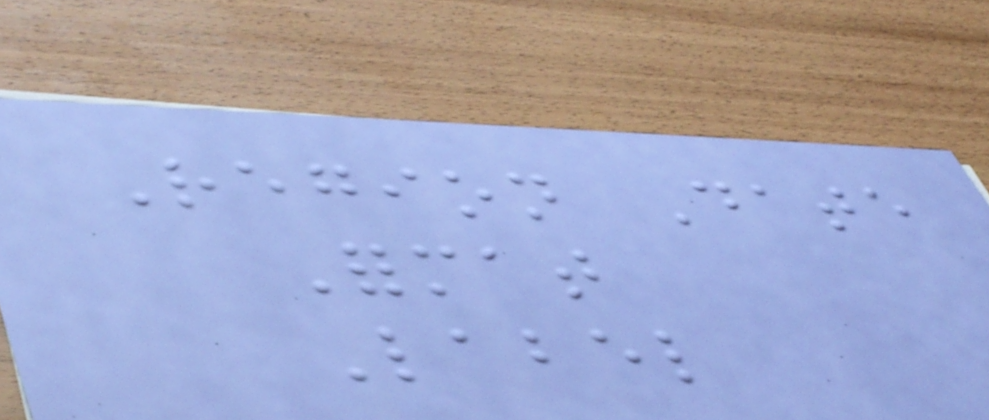Region Date
Format
Label
